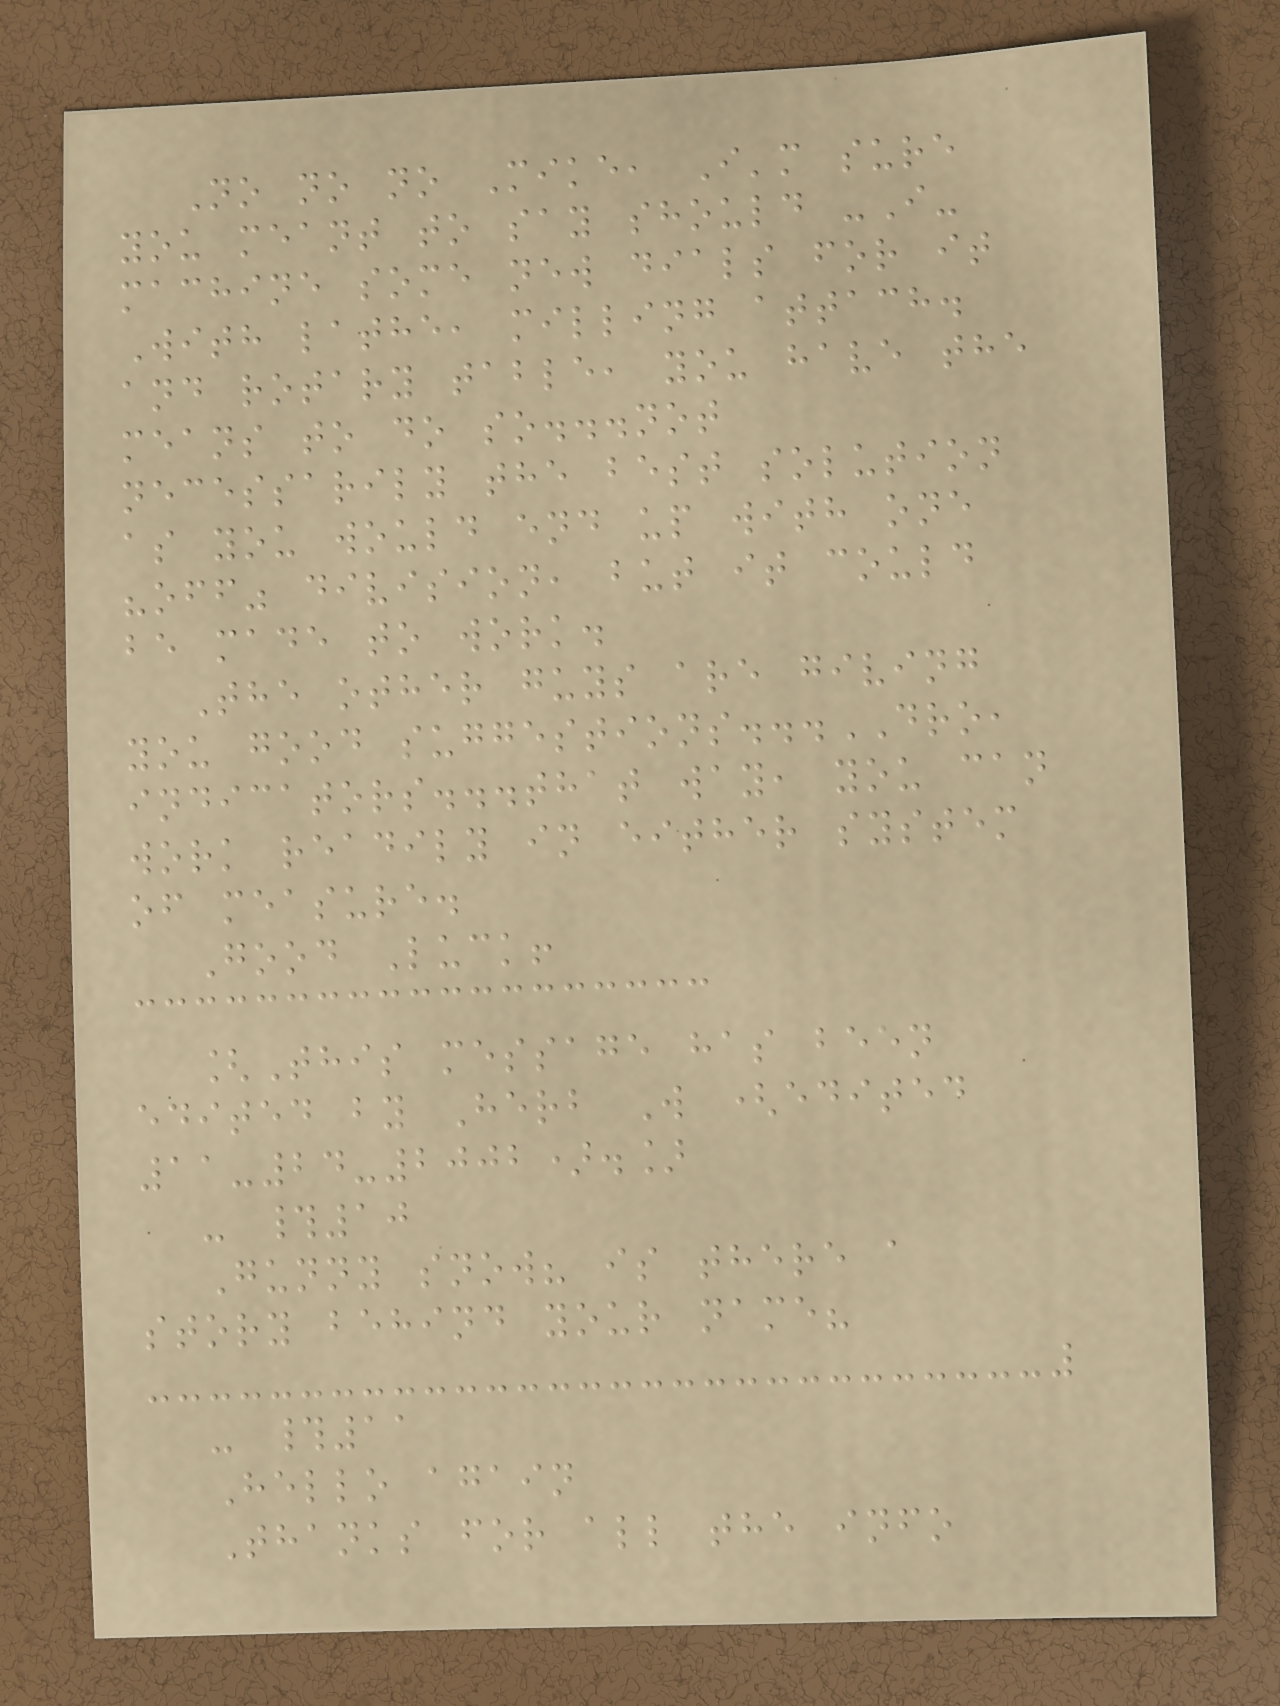No no no Mike, I'm sure
you meant to say should -I-
machine some new dials for it
With lathe, milling attach.
and rotary table, you have the
means to do so...not
necessarily the best solution
as you would end up with one
"off" division, but it could
be made to work.
The other guys are giving
you good suggestions...DRO,
indicators...that way, you can
work readily in either system
of measure.
Good Luck!
[This message has been
edited by Herb W (edited
11-24-2002).]
- #10
Gunny snow? is there a
story behind your name?
- #11
Hello again
Thanks for all the info
